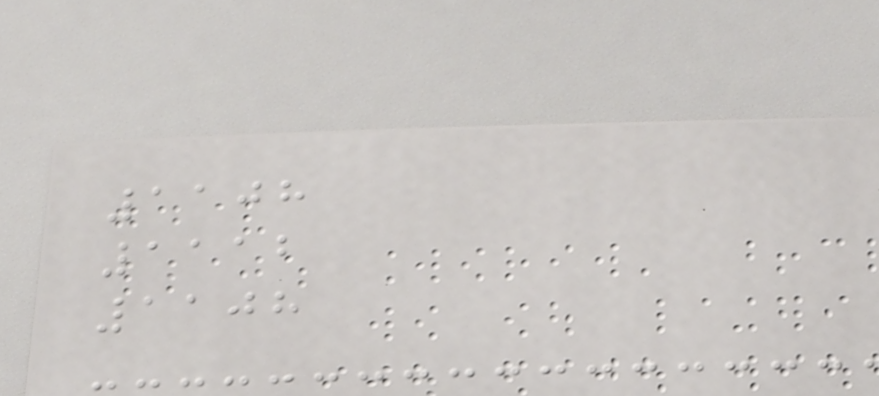1108
1112
1108
